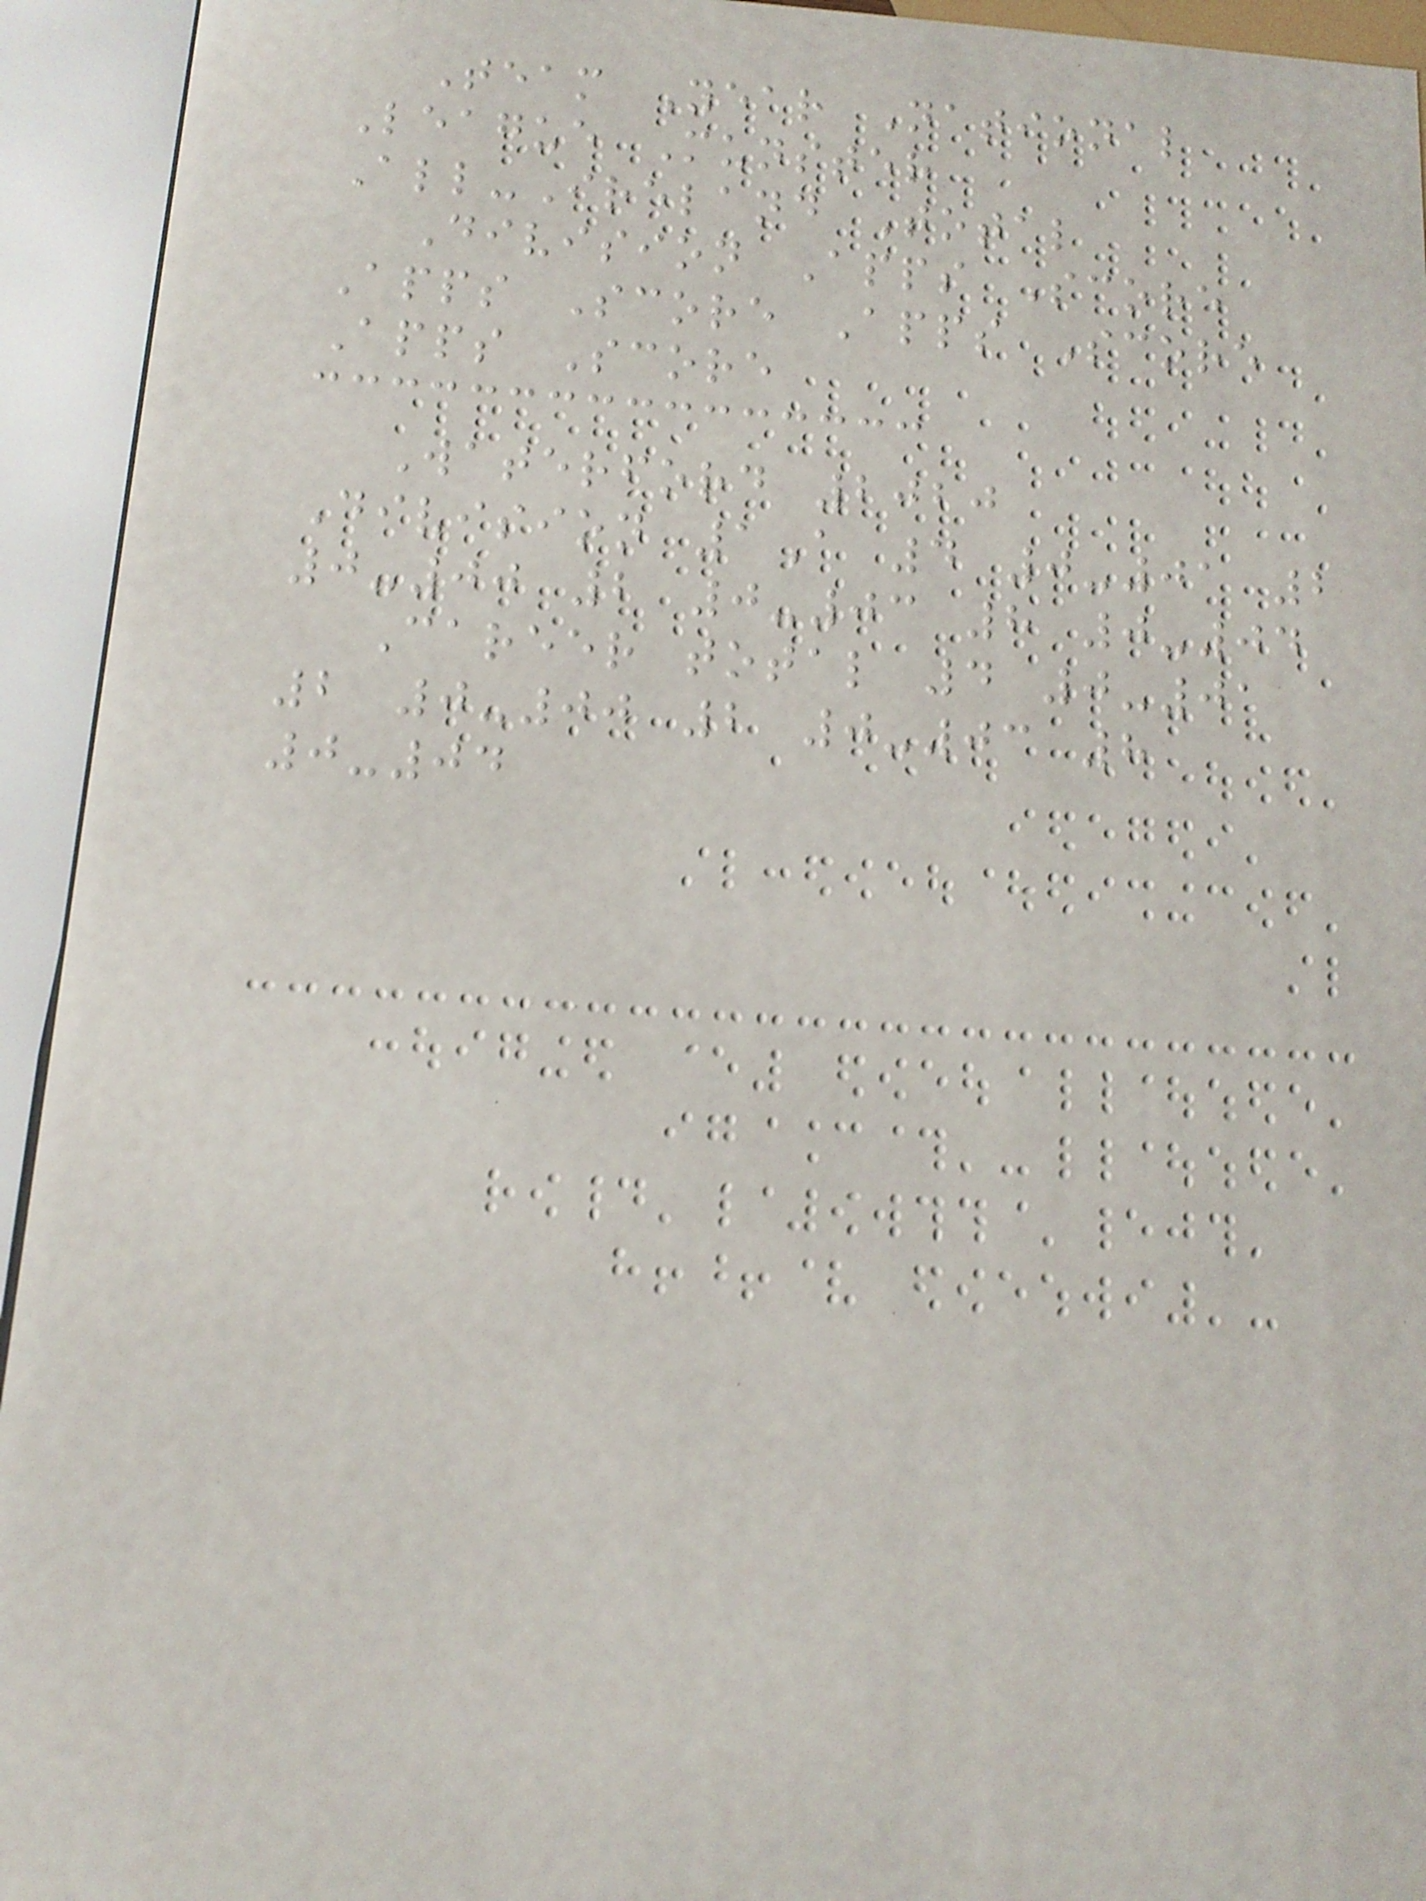Team Year National
League Munster
All-Ireland Total
Division Apps Score
Apps Score Apps Score
Apps Score
Waterford 2020
Division 1A 4 0-01 2
0-00 2 0-03 8 0-04
Career total 4 0-01
2 0-00 2 0-03 8
0-04
